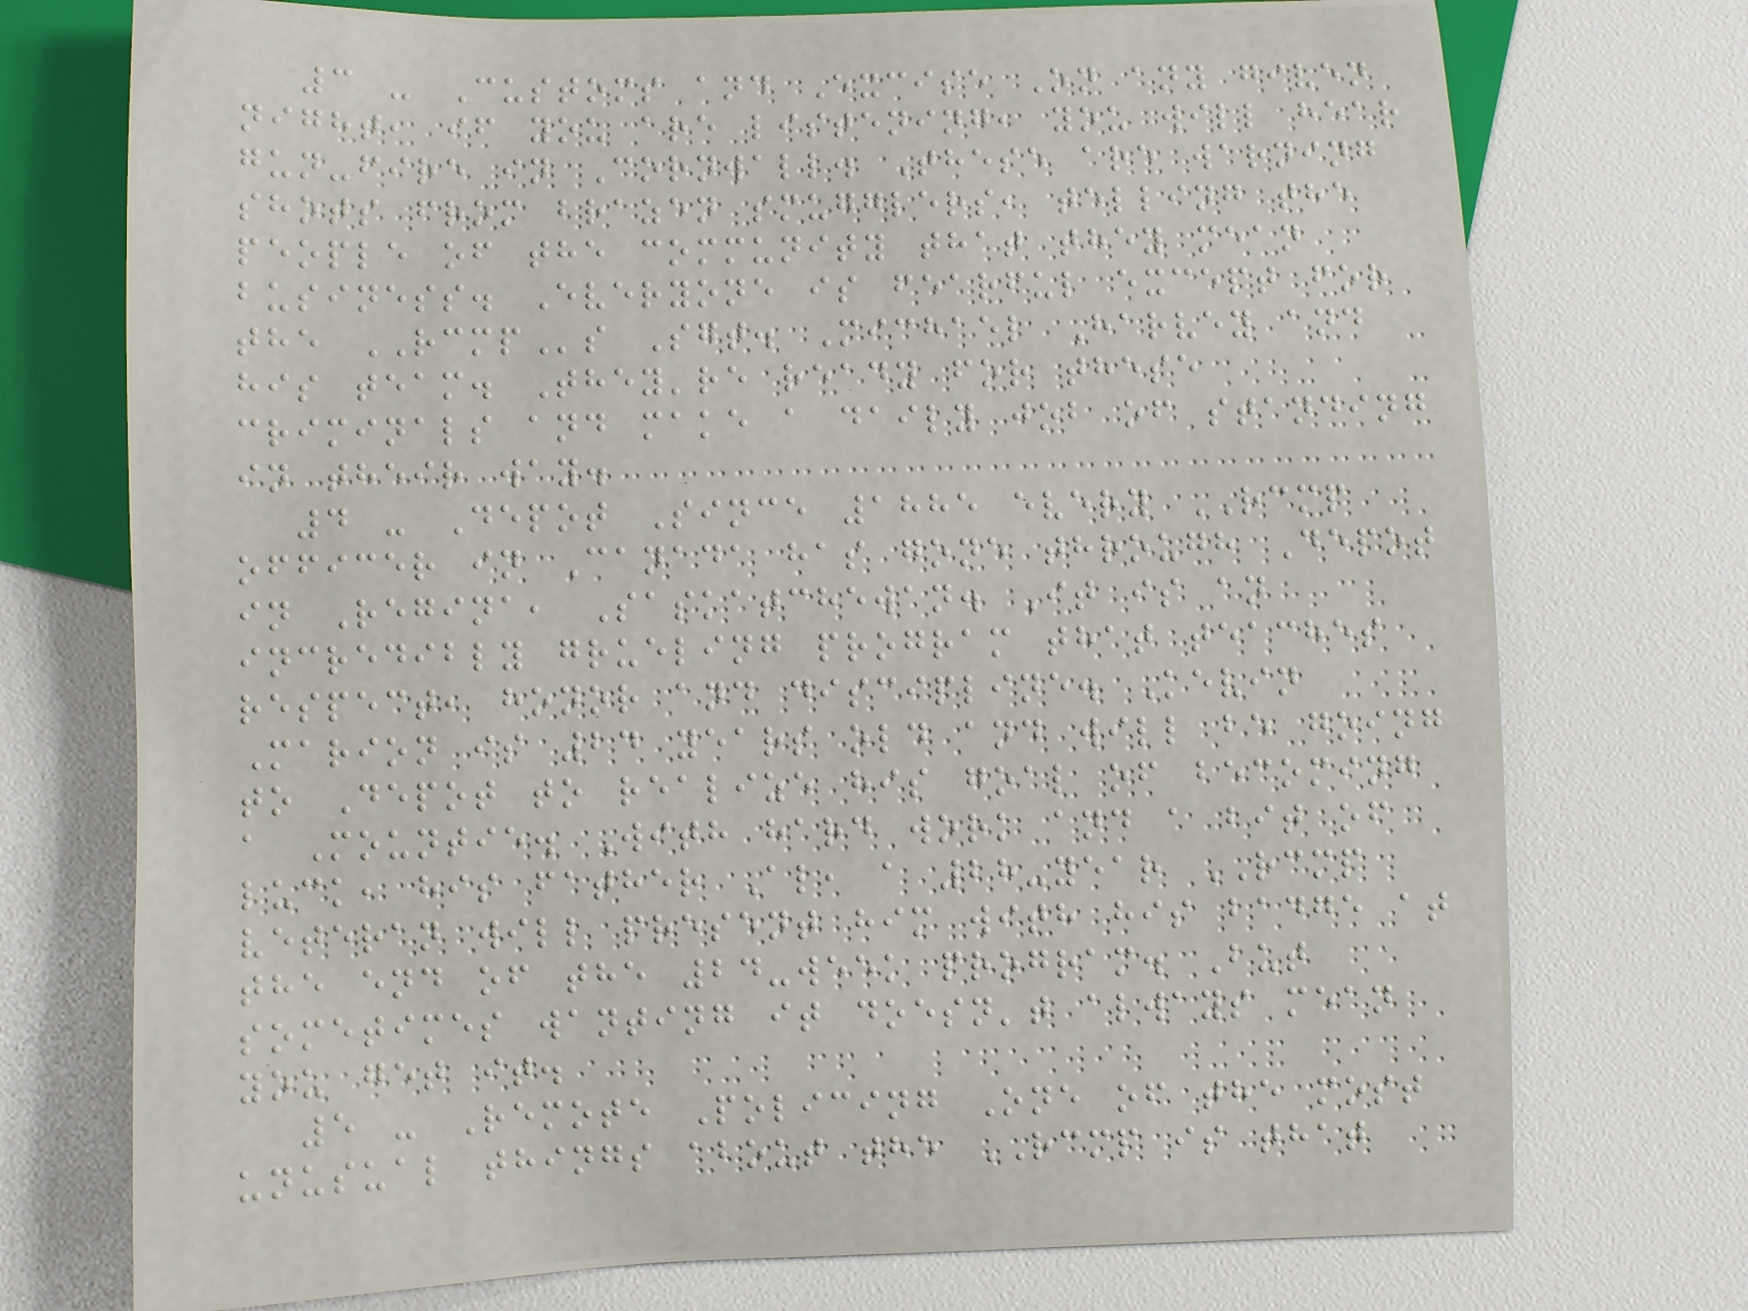3 - Customs and Excise On any given
night, if you are listening, you will hear
gun-fire in Cornwall. These are warning
shots from brazen smugglers, telling the
people of the community that they mean
business. Everyone is fearful except for
the RCMPs Sgt. Michael Harvey and
his team. They're ready for these
criminals and make a daily job of standing
in their way.
4 - Depot Since 1885 every RCMP
officer in Canada has gone through Depot
in Regina, Saskatchewan. It is an
incredibly grueling program that teaches
respect, honor and discipline. Kevin
Marion is 24 years old and will be going
to Depot to realize his goal of becoming
a Mountie. With hard work and a bit of
luck, his father Al, a 28-year RCMP
veteran will present him with his badge at
the end of the 24-week program. But
sometimes wanting it doesn't always mean
you get it.
5 - Remote Policing One of the most
unusual things about the RCMP is that
